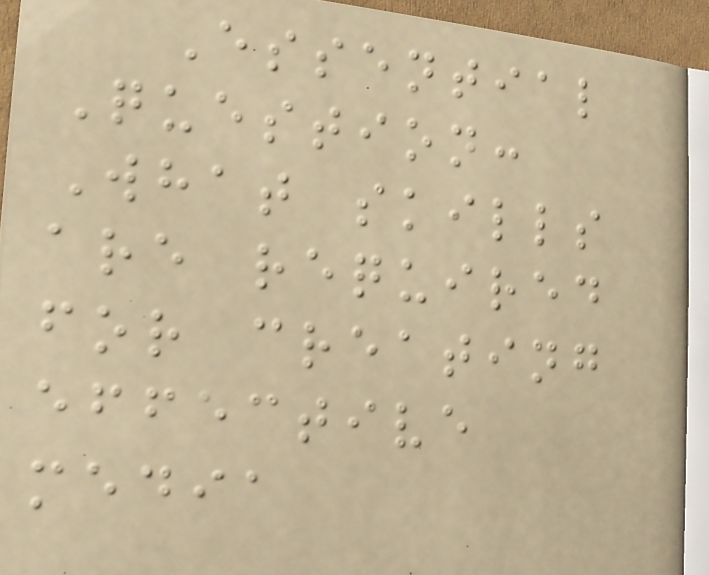Essential
Question:
What skills
are required
for creating
effective
media
